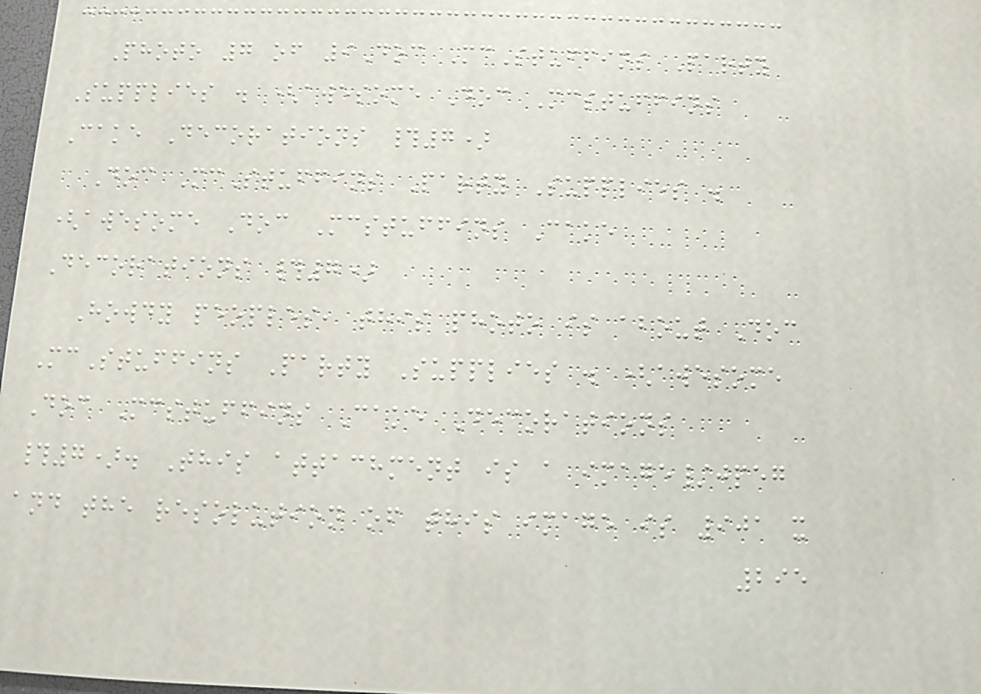Photo 7 of 9Doc McStuffins Party
Supplies . (awesome Doc Mcstuffins
Cake Decorations #7)
Doc McStuffins Party Supplies .
(awesome Doc Mcstuffins Cake
Decorations #7)
Howdy peoples, this photo is about Doc
McStuffins Party Supplies . (awesome
Doc Mcstuffins Cake Decorations
#7). This attachment is a image/jpeg
and the resolution of this image is 901 x
295
